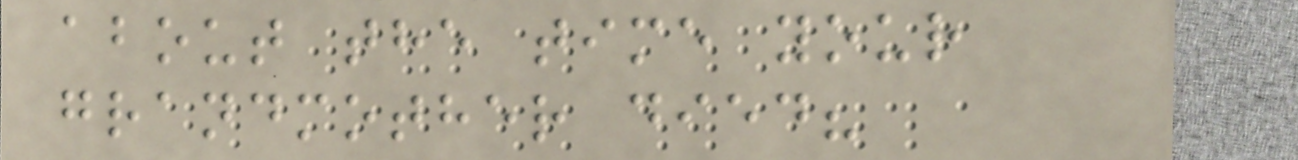about the time your
grandmother died?
